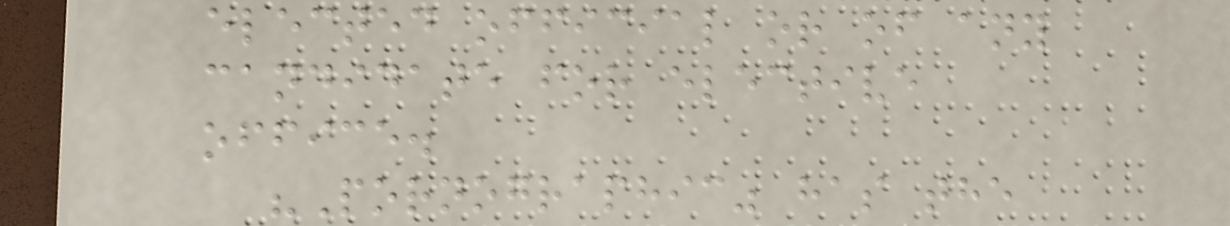elected official or of any
candidate for elective
office.
"Pornographic" has the
